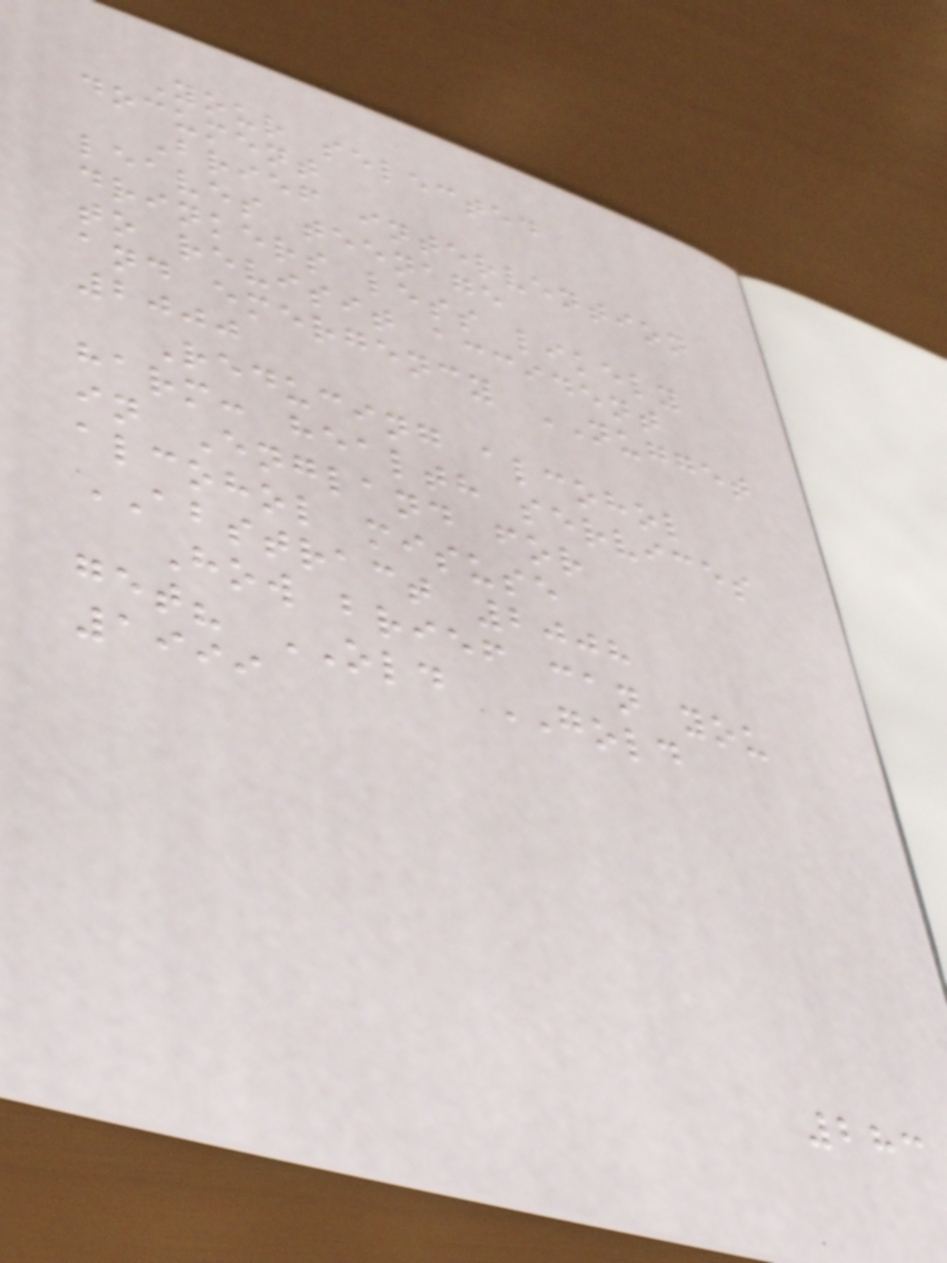Your selected
document
Brief intervention
leaves teenage
drinkers less likely
to revisit accident
and emergency NUGGET
2000
Reducing alcohol
harm: health services
in England for
alcohol misuse
ABSTRACT 2008
How brief can you
get? OLD GOLD
1999
283
